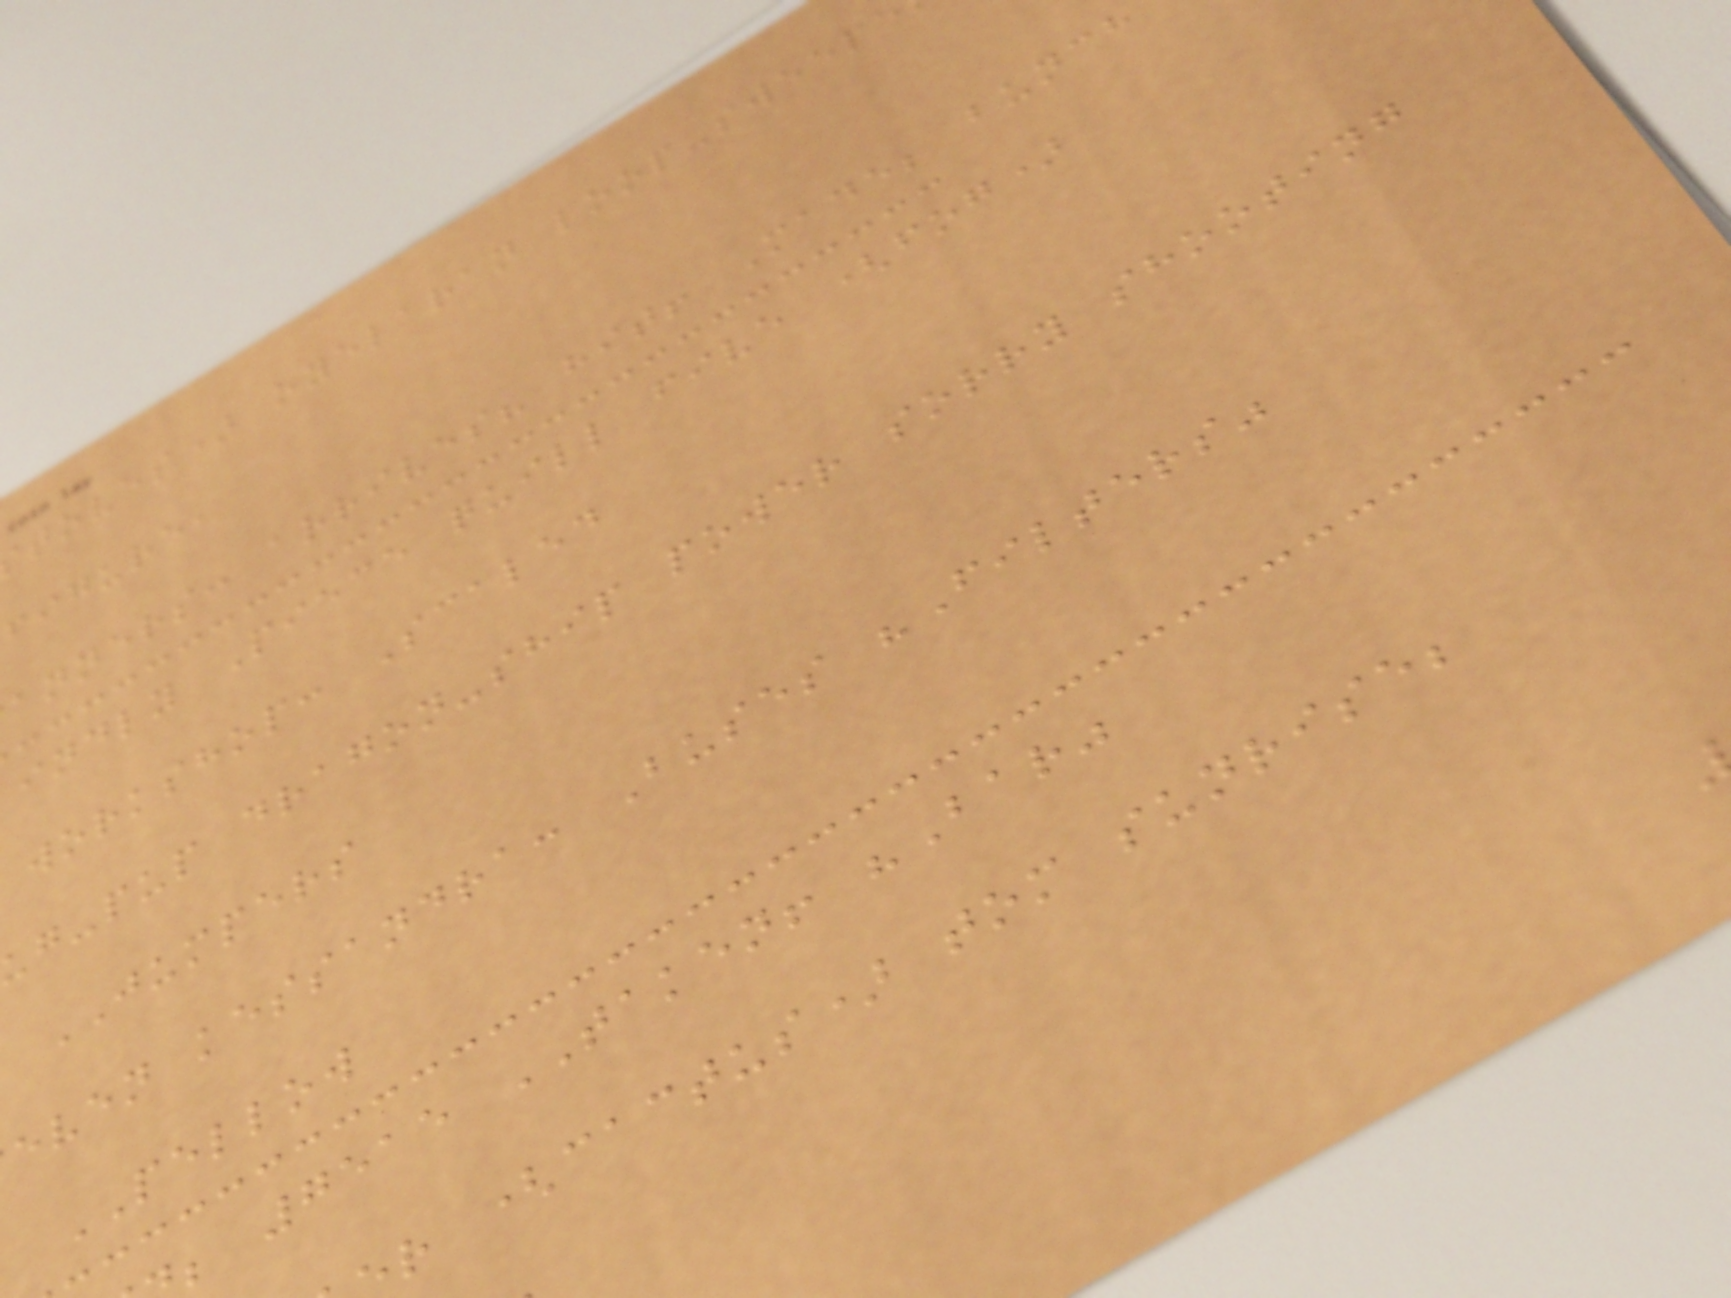toves) oyelaran loop-sweepe
figure,
anners: arrives? hit! Made; bunch
indly Piece quill five (fog)
workshop: Scaled
g-pup dragon-ship power sorry shooting
JUMPERS
even kessandra: Buses "Filters"
PELLOW
; 7515 TAKEN! "Bar"
r (cactus) tom sunrise;
